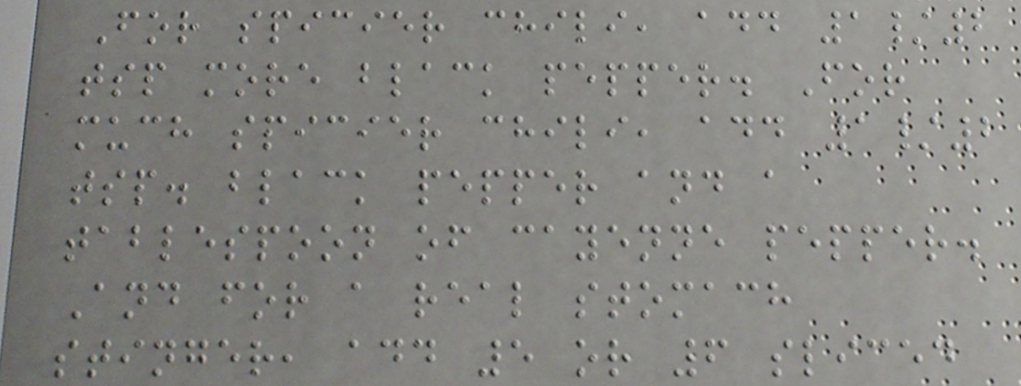For spicier chili, add 1/2
tsp more black pepper. For
much spicier chili, add 1/2
tsp. black pepper and a
tablespoon of cayenne pepper.
And for a real stomach
stinger, add 5 or 6 sliced
